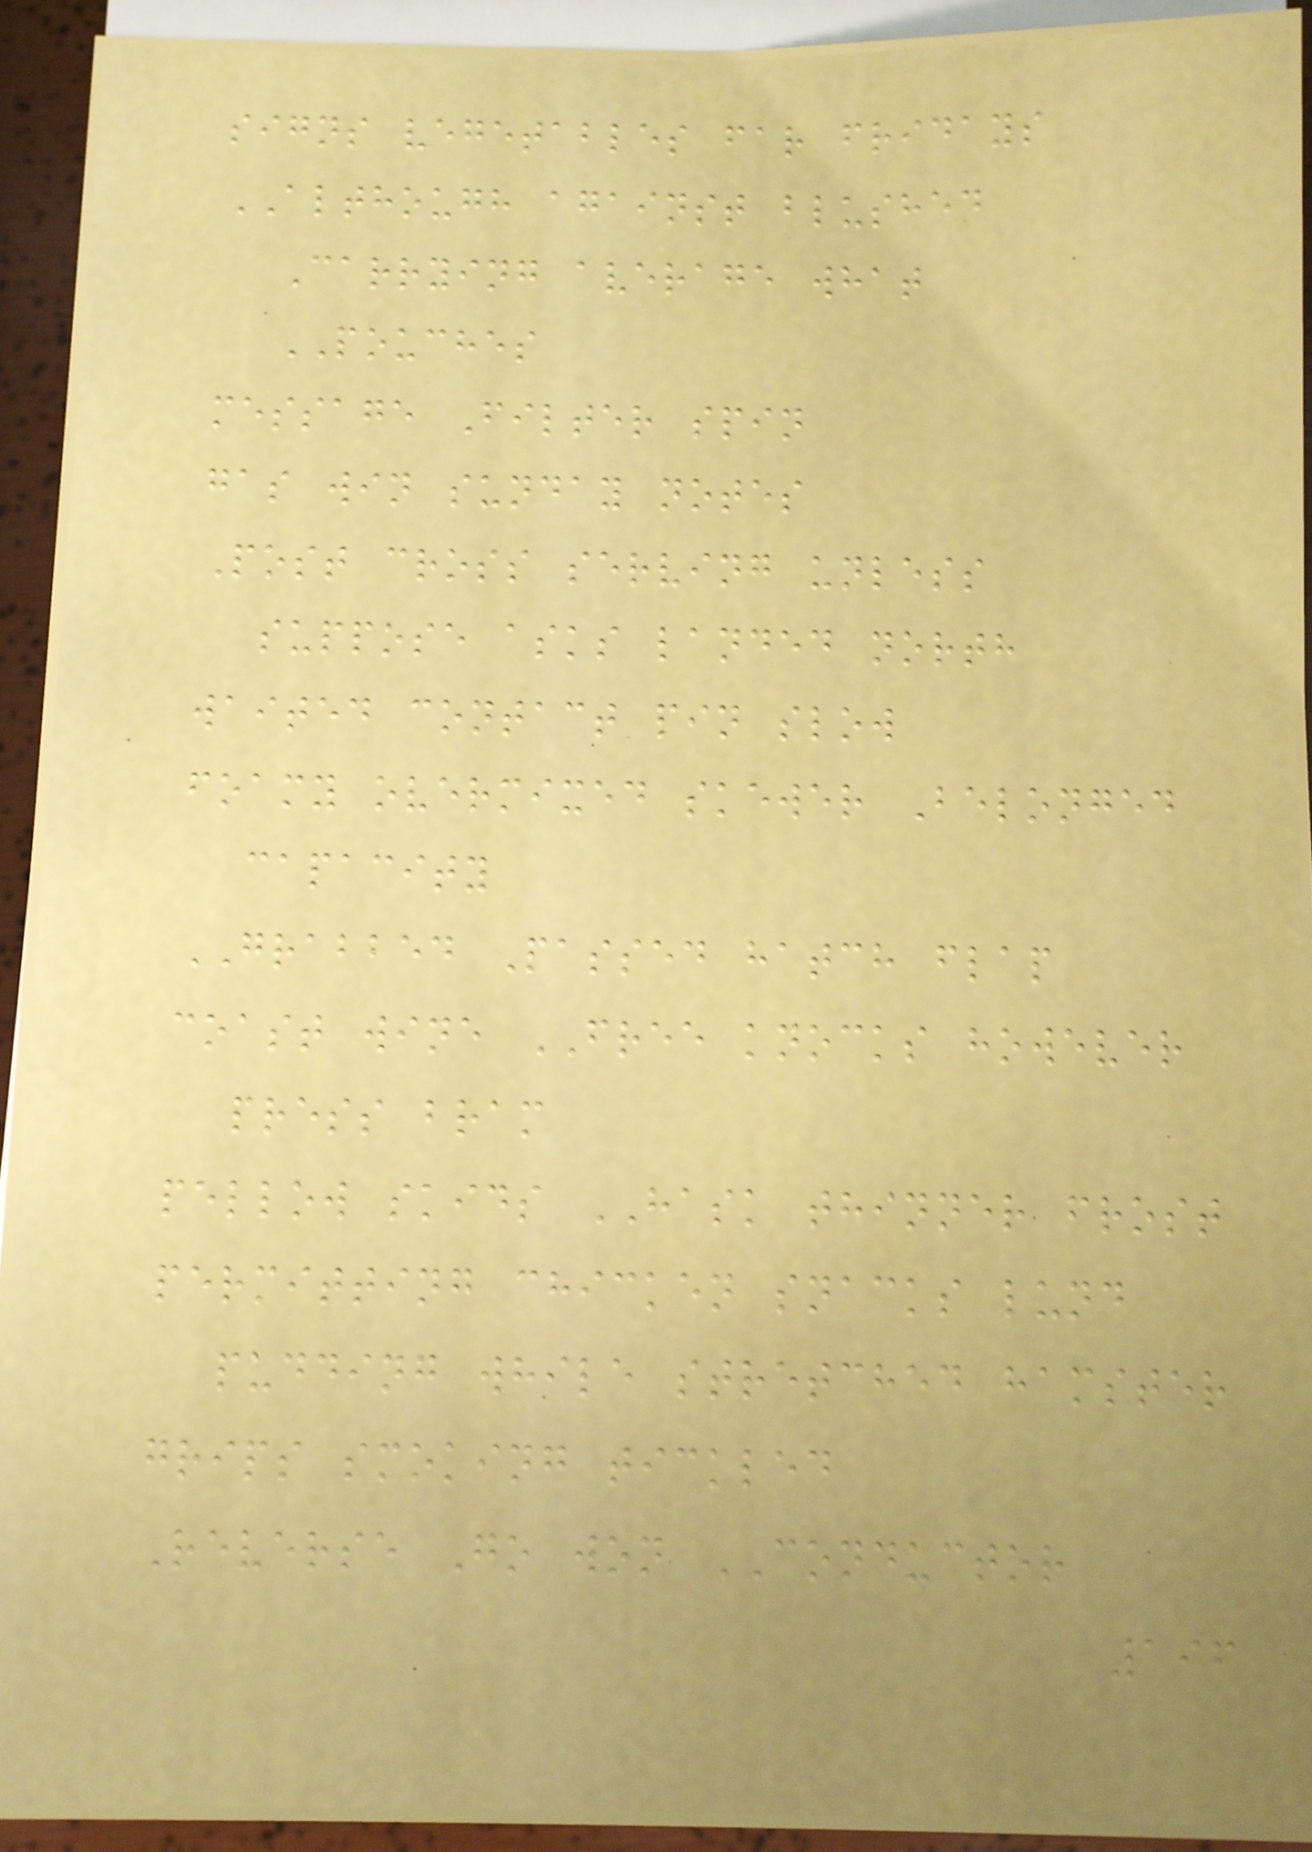signs vegetables far fridays
ALTHOUGH against blushed
Carrying average what
POUCHES
message Filter spin
gas win sunday notes
Post cross serving unless
suppose asks landed north
waited contact pin slow
foamy overmixed skewer Belonged
capacity
GRABBED Passed hatch flap
coast wine FREE knocks however
press bram
pellow skids HASK thinner frost
permitting chicken snacks lund
pudding while stretched hamster
grips smoking tickled
Reverse Go won CONDUCTOR
196
